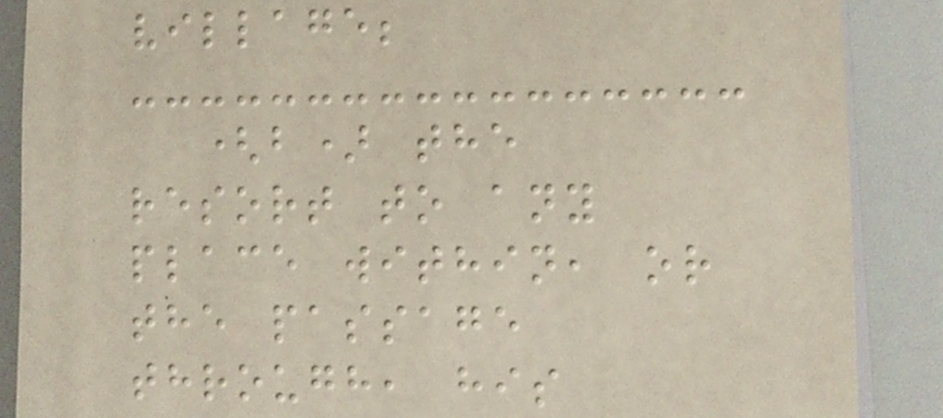village;
(b) the
resort to any
place within, or
the passage
through, his
